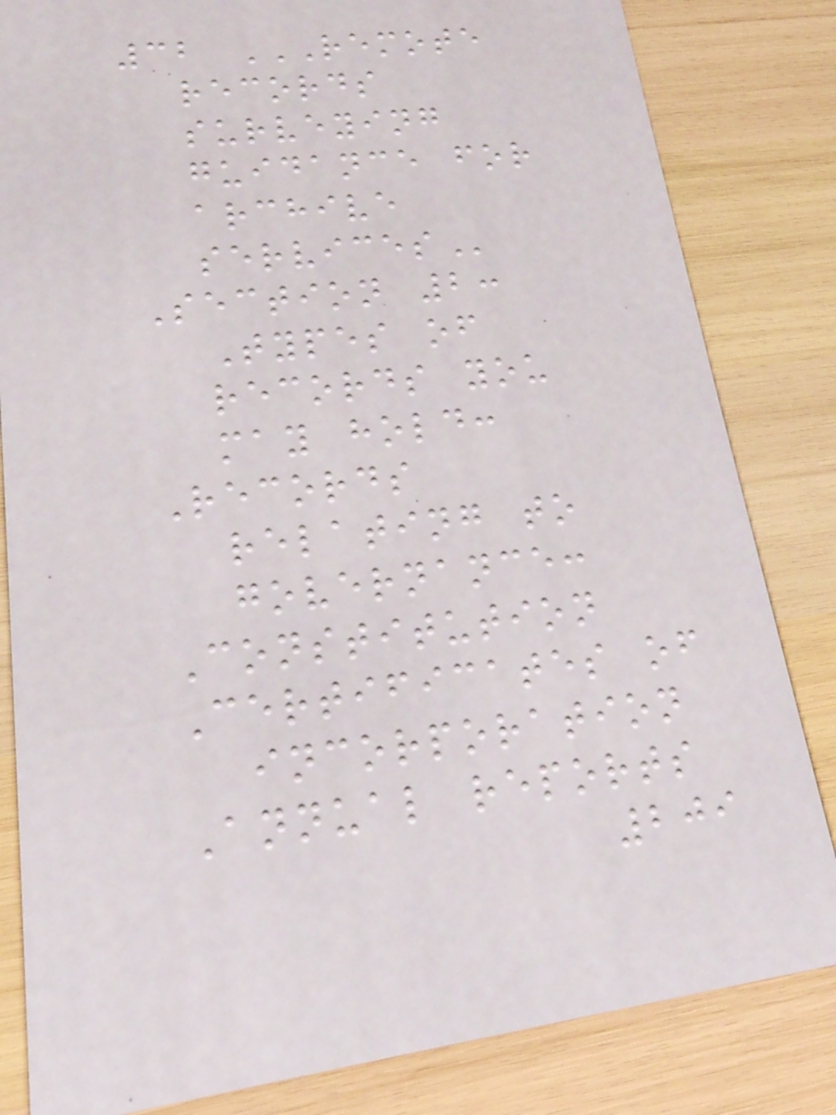32 REMOTE
RECORDS
SURVEYING
GUIDANCE FOR
ARCHIVE
SERVICES
Section 2:
Types of
records you
may hold:
Records
relating to
governance:
Constitution
Certificates of
incorporation
Annual reports
209
